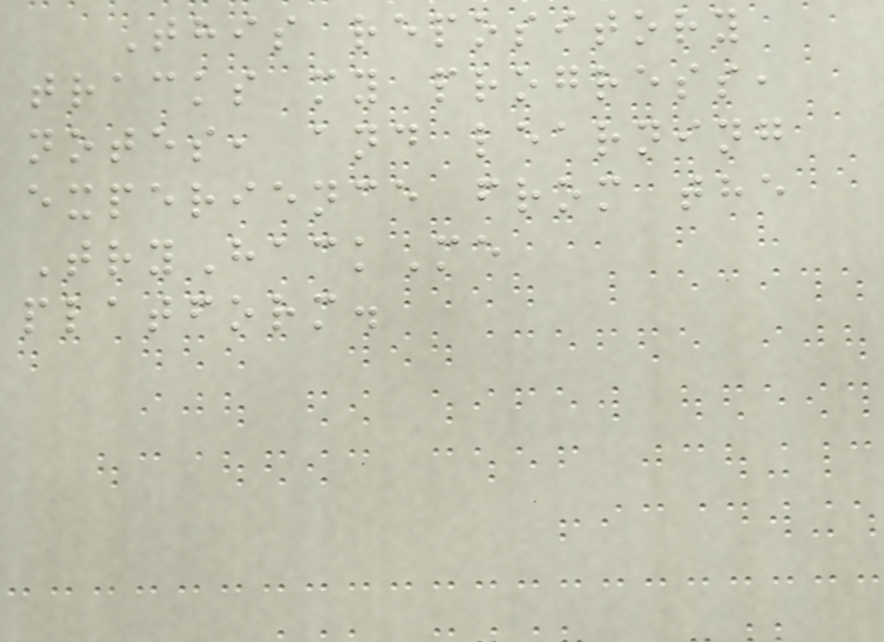This repository
tracks my progress,
notes, and learning
experience from the
TryHackMe
platform.
